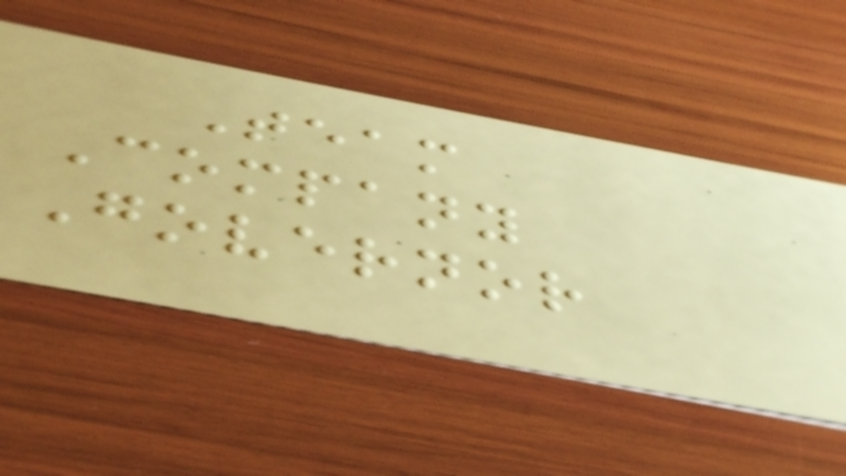Team
Company
Governor
